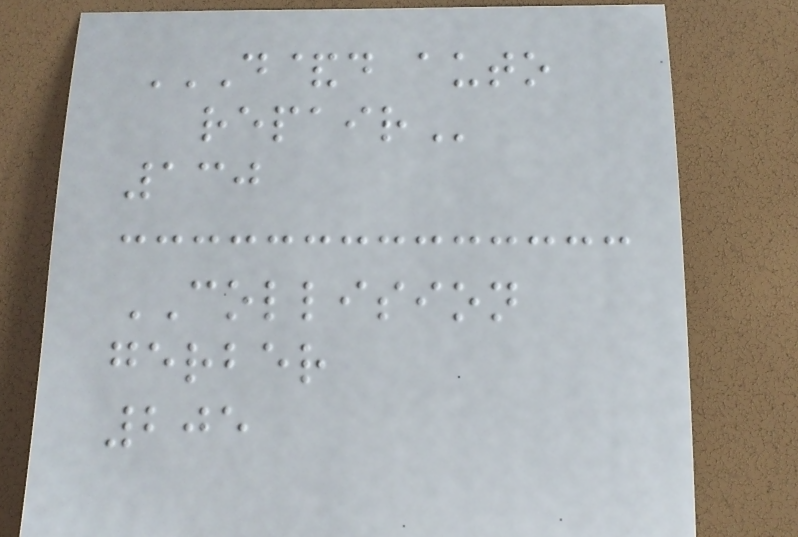D&D AUTO
REPAIR
130
COLLISION
gerber
205
